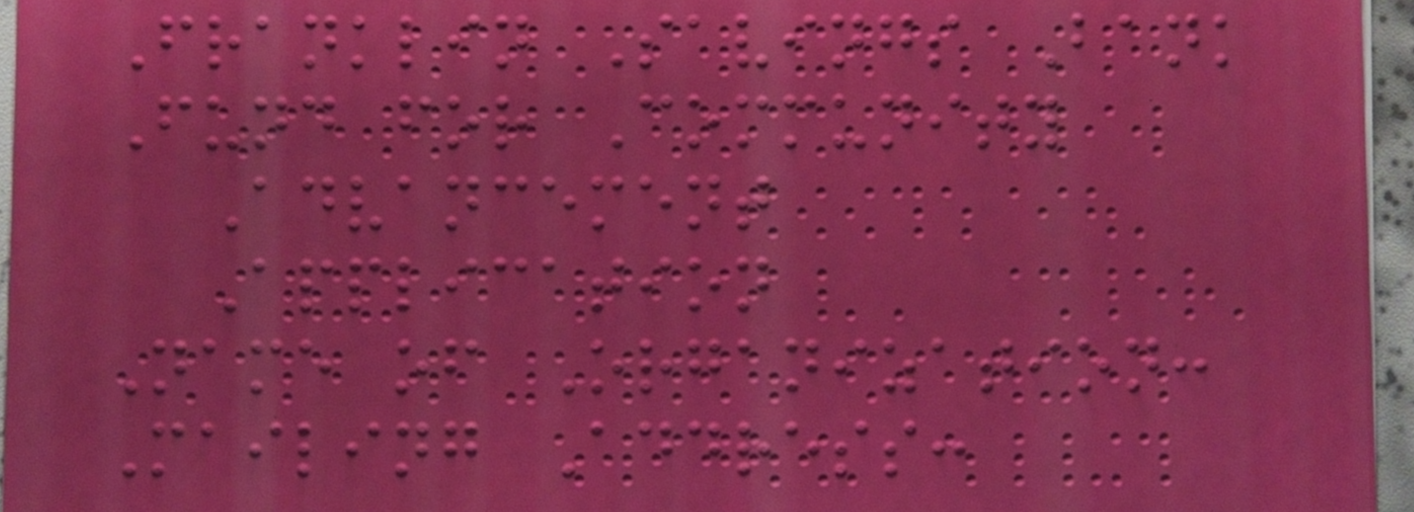Franklin Savings Bank
Fund for Community
Advancement
Application
Name of Organization:
Mailing Address:
